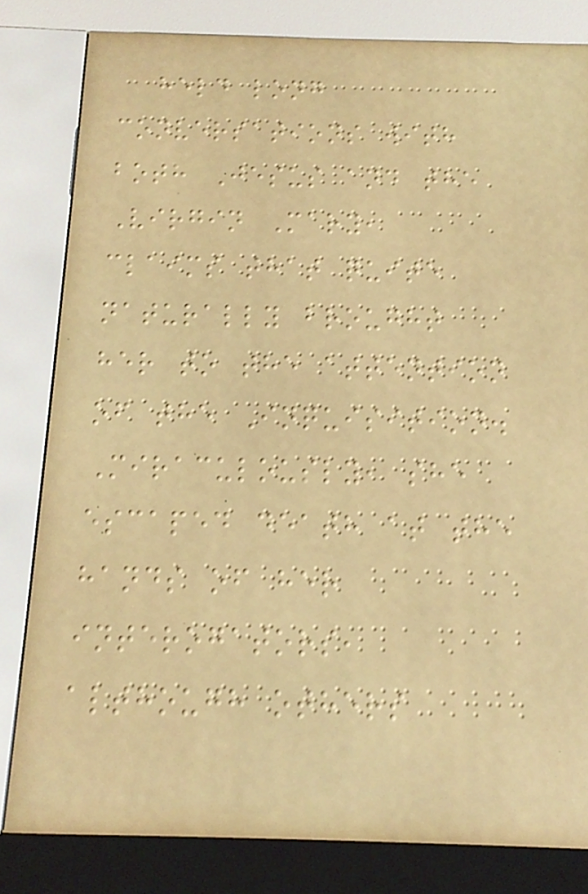held long
conversations with
both Jesus and the
Virgin Mary,
claims that quite
naturally brought
her to the attention
of the Inquisition.
Miraculously, she
escaped death at the
hands of her
interogators,
although others
